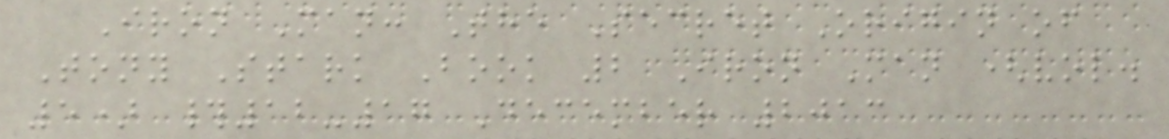Iron Man: The Secret Origin of
Tony Stark Book 2 Iron Man (vol.
5) #12-17 December 2013
